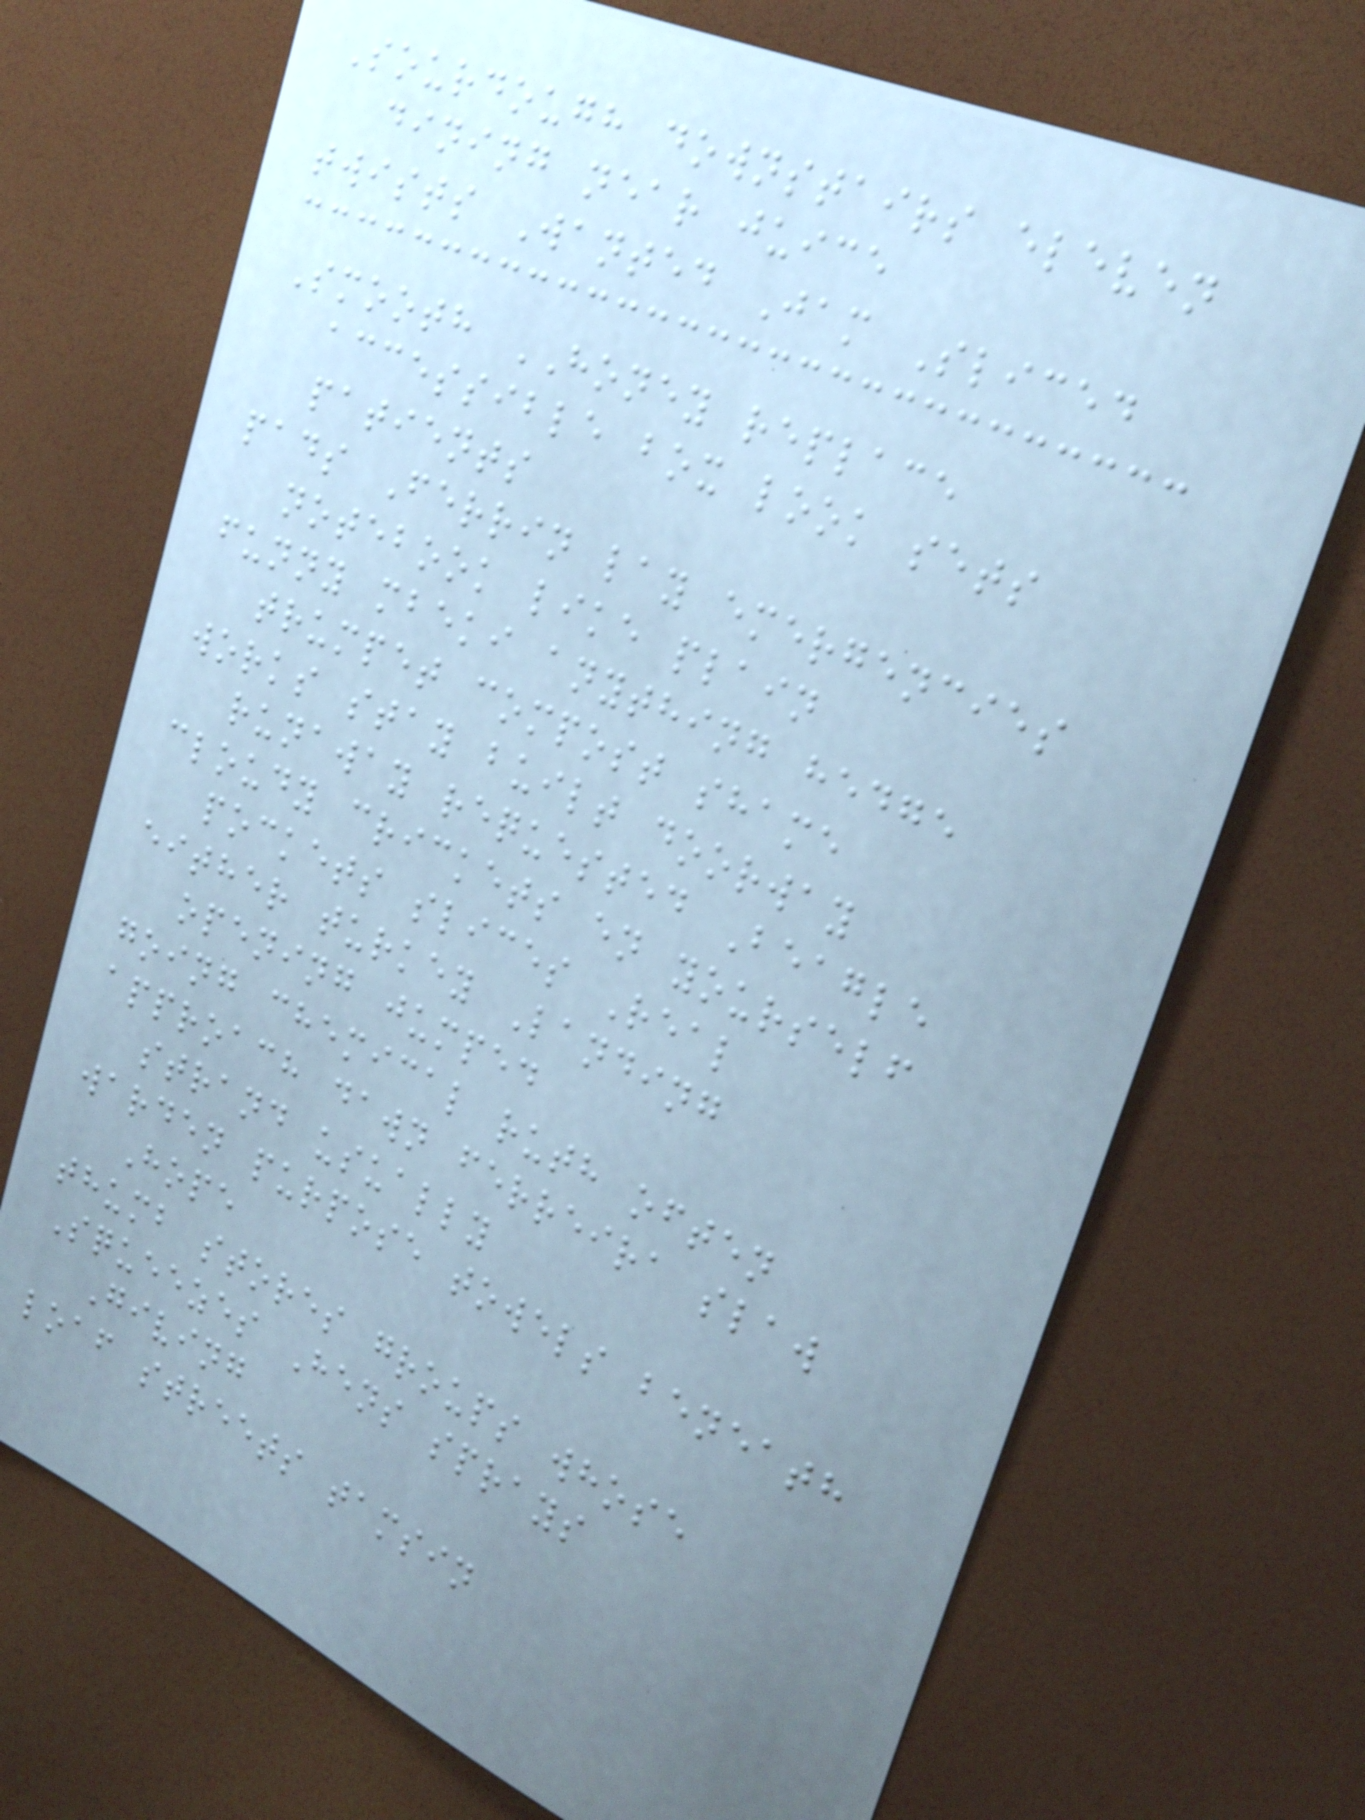Sourdough downstairs eleven
dining near juice
twists Wanted Jam Sliced
Smooth HONEY replace
accessible box look sets
patients
pads Ferrin lay emergencies
notebook like plain
funny mbeki anything hedge
trumpet compost shame
works stay built doorway
runaway requested Beagle
cloudy crickets en yourself
pockets slices Real
either turkey Landing
opening jumped
going chemical ruth often
approach dawn ferreira slaw
strand usually
warden purpose towels beneath
Hope
thumb stores groups whose
Squeezes Hens sprays
Giving
loaf streets tamsin
